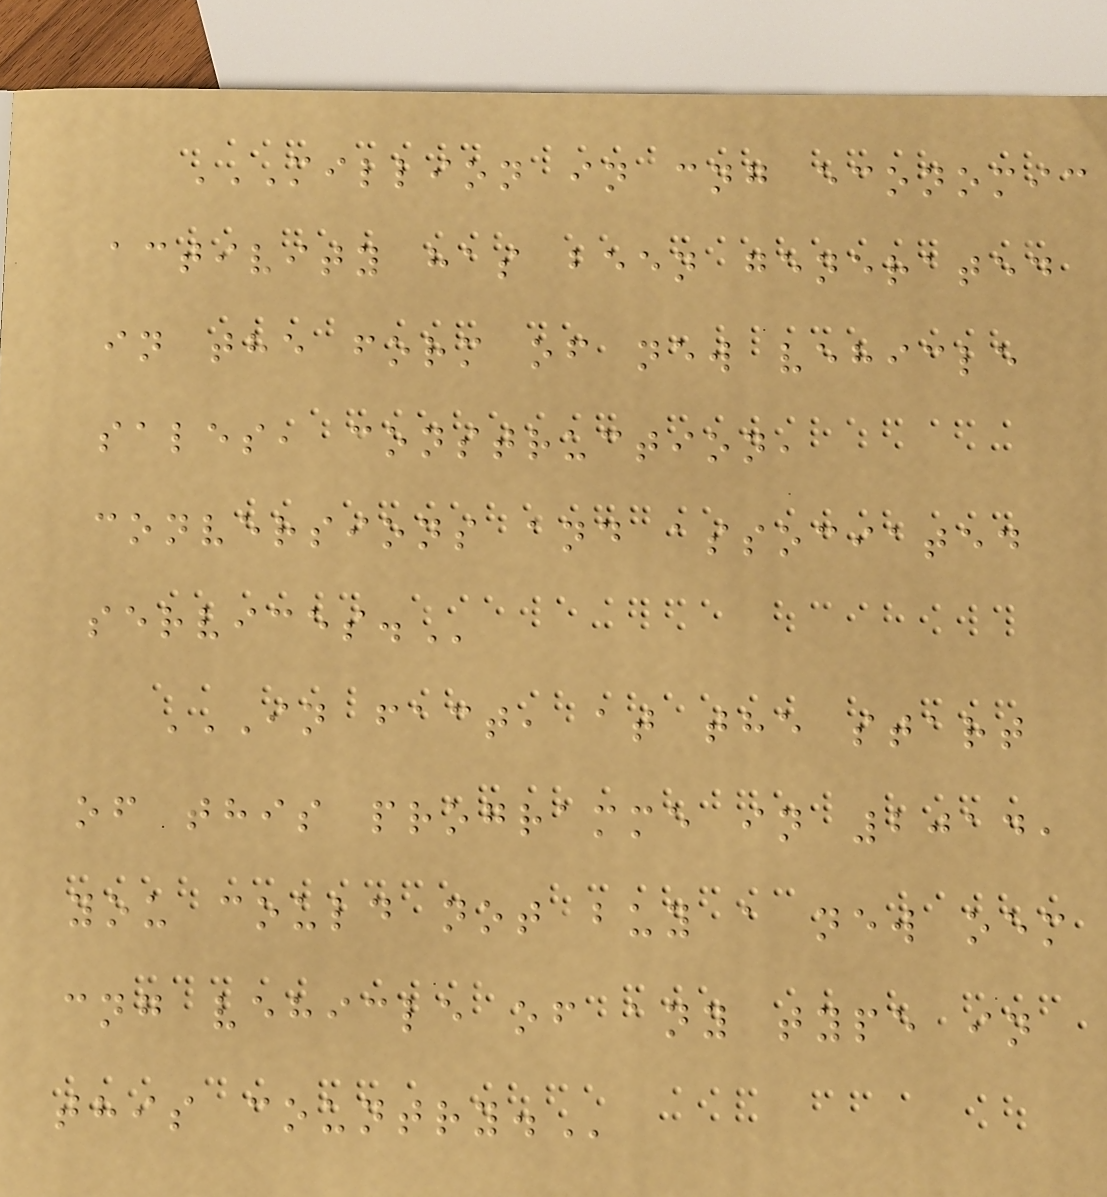MILLION IN CNG ECONOMIC
ACTIVITY HAS BEEN GENERATED
IN THE FORM OF NEW VEHICLE
SALES, CONSTRUCTION,
CONVERSIONS AND ASSOCIATED
SERVICES.
IN FACT, AT THE START
OF THIS PROGRAMME IN 2014,
YOU COULD NOT BUY A NEW OEM
CNG VEHICLE OF ANY TYPE IN
THIS COUNTRY.
